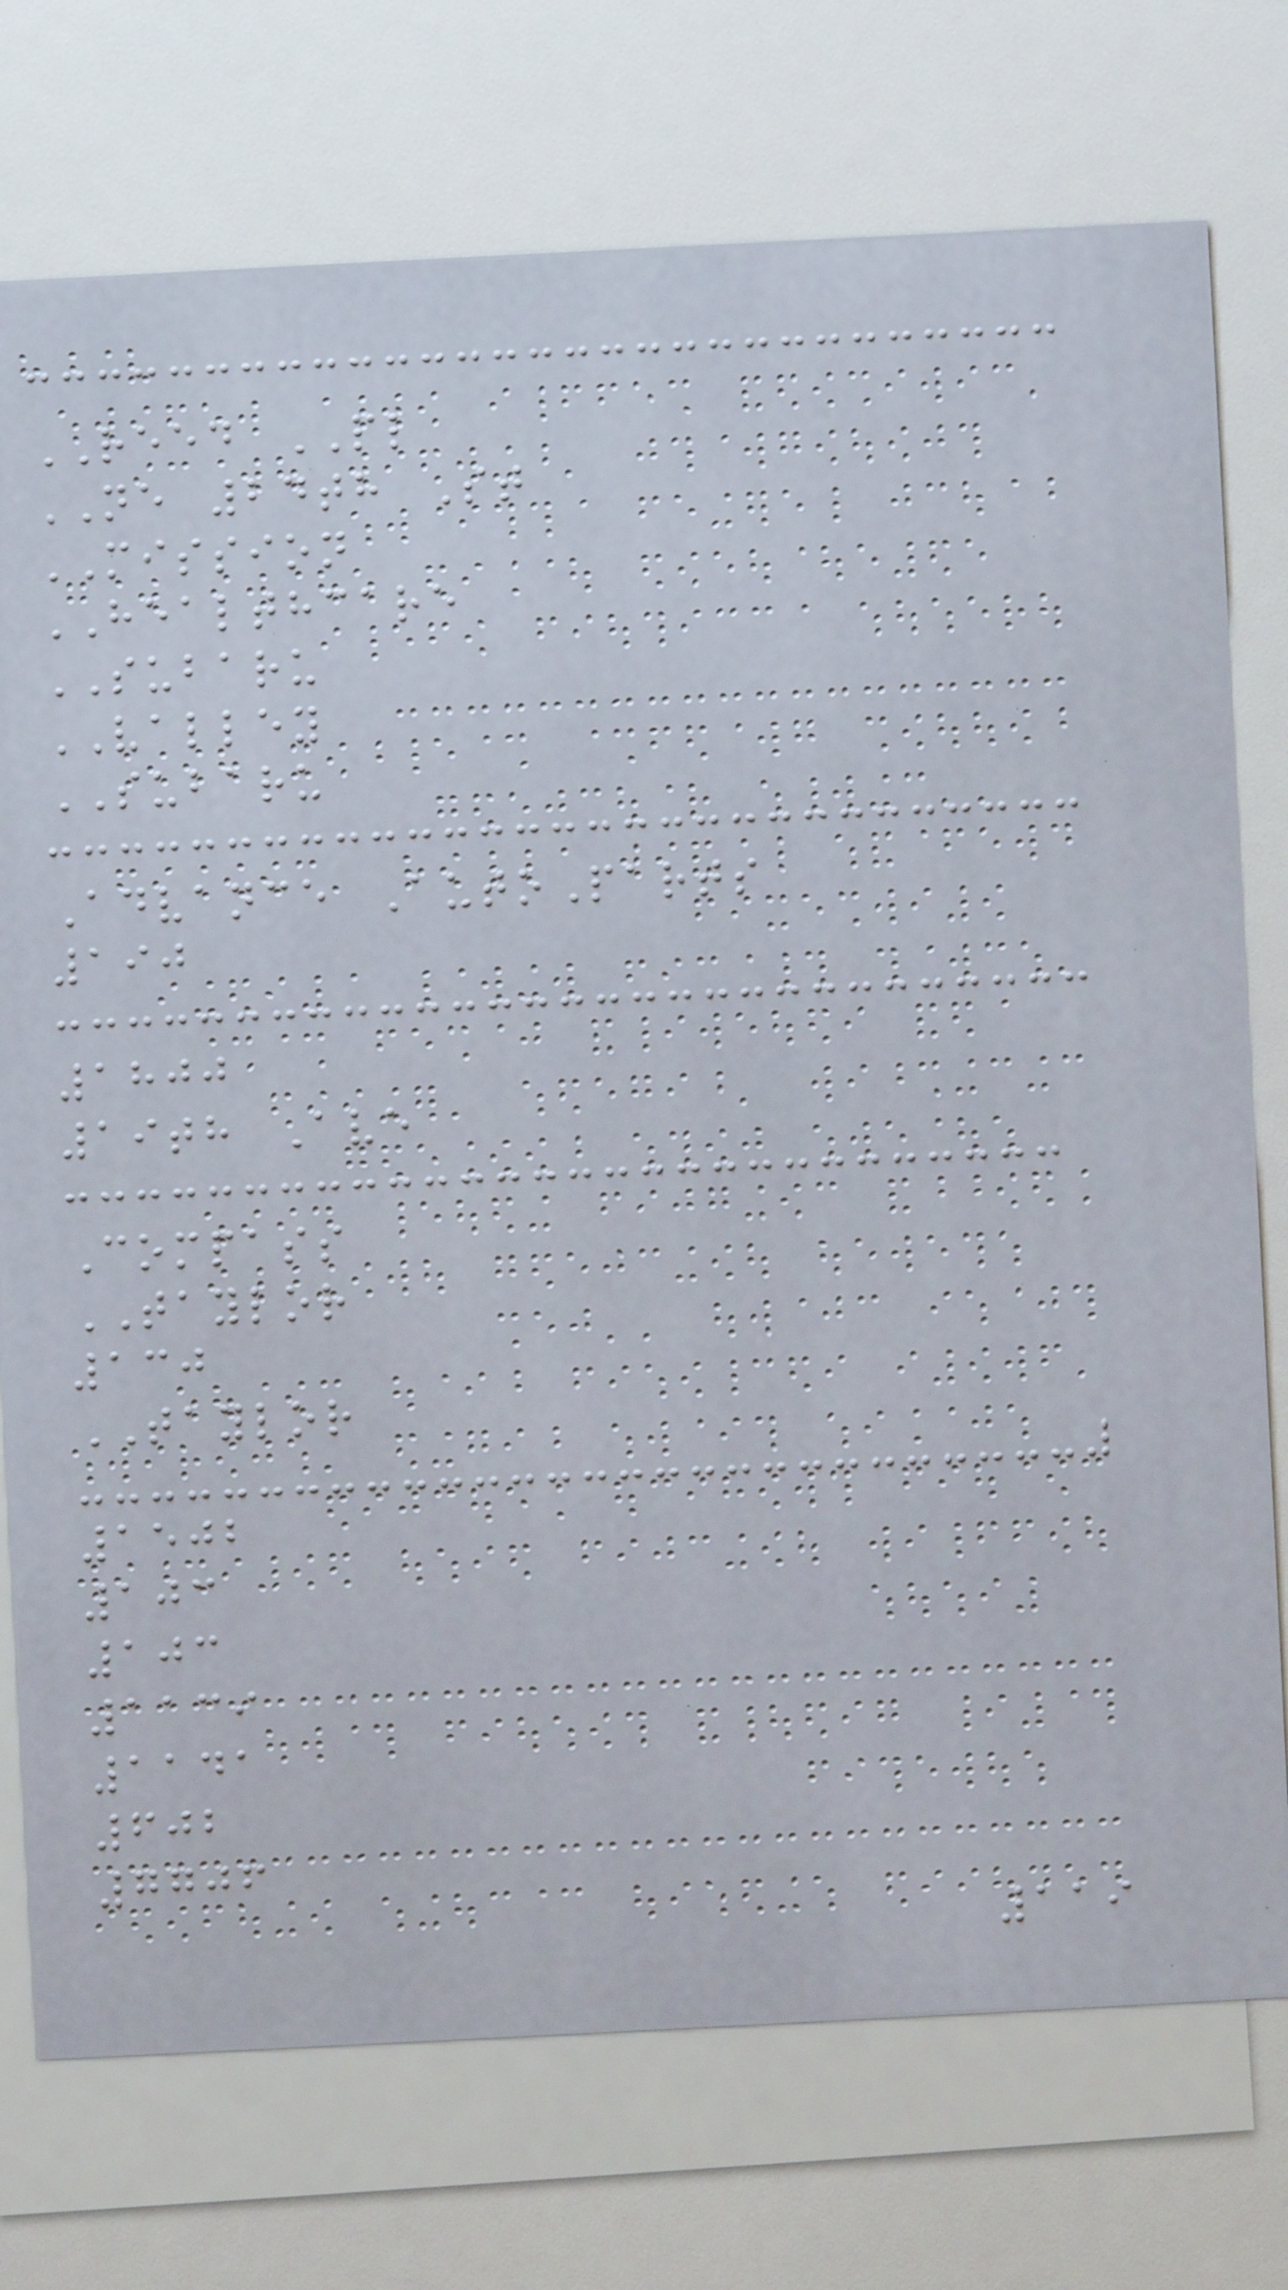REED PL
NE 24th St
MISSION
HEALTHCARE
SUBARU
VALLEY
SUBARU
Advance AutoParts
190
1800
19th Ave
Compass
TAYLOR
130
TAYLOR
1502
103
103
1139
1141
602
7706
119
